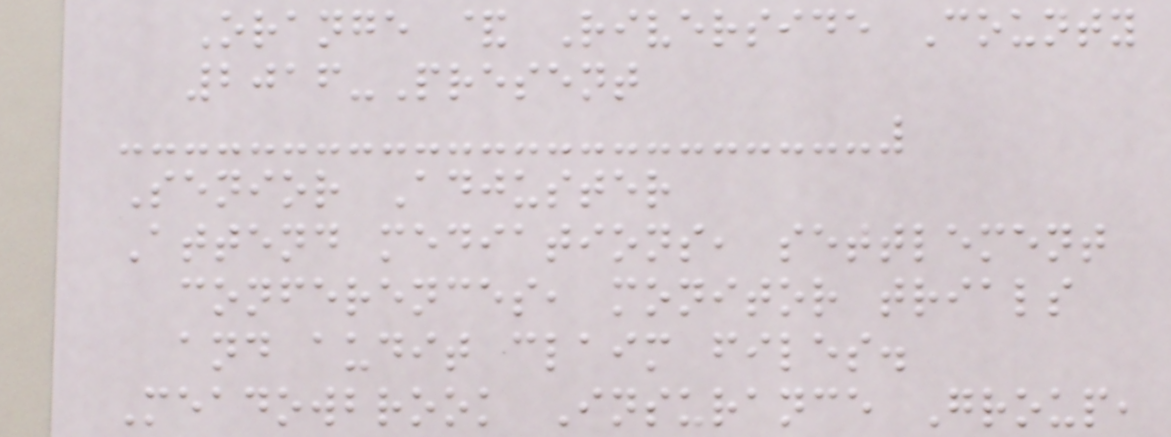Orange & Riverside County
2016-Present
Senior Adjuster
Attend mediations, settlement
conferences, monitor trials
and audit claim files.
Meadowbrook Insurance Group,
